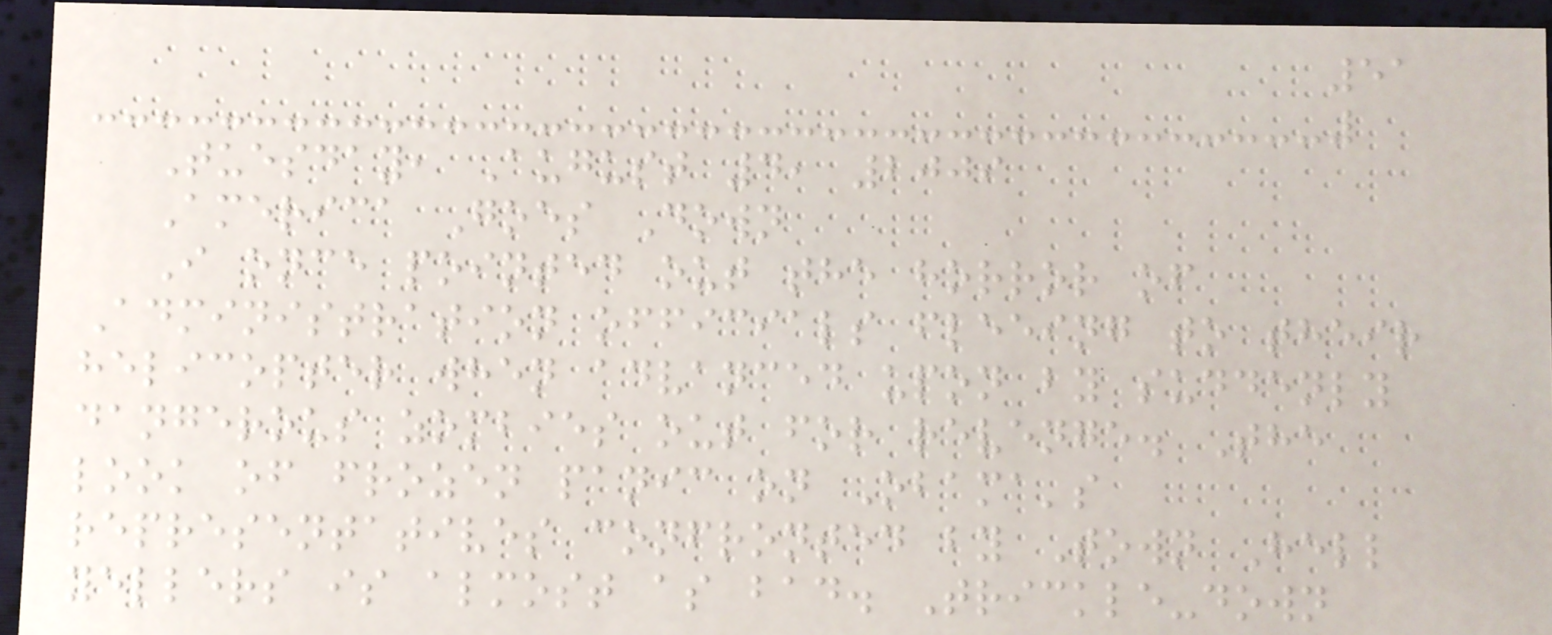51
Tuesday, August 4, 2009
America Goes Down
I once pointed out the horror of
Administration officials fleeing to their
helicopter when advanced upon by suddenly
dangerous zombies out for revenge. The
look of frozen panic on Obama's
representatives confronted by Town Hell
yellers is almost as bad. Trickle-down
